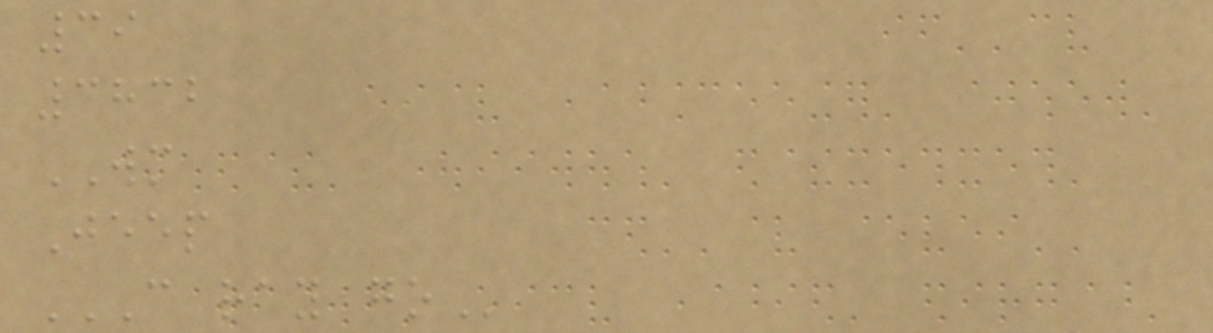39
3832
WM
Jeep
C RAY GO
